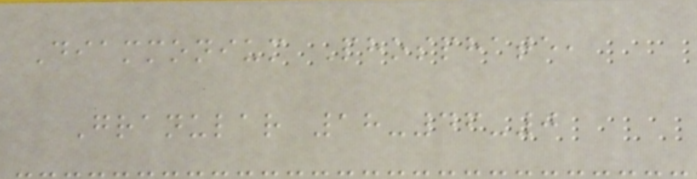Diammonium Phosphate,
Granular 18-46-0
